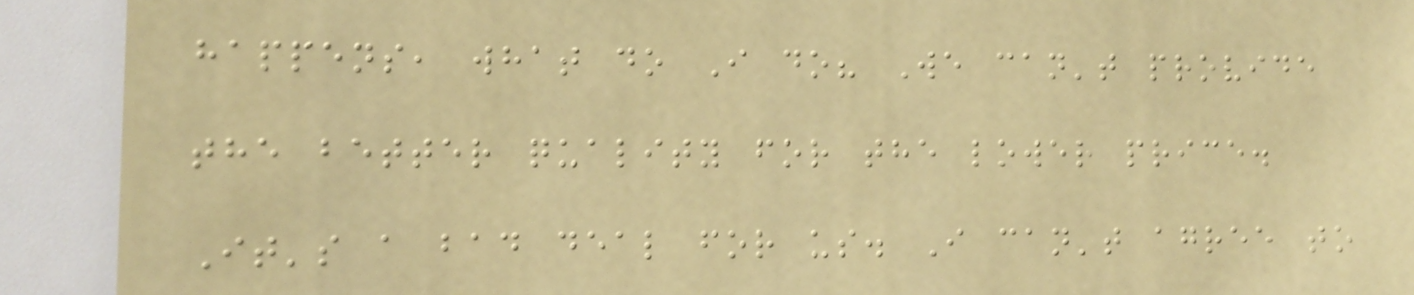happens, what do I do? We can't provide
the better quality for the lower price.
It's a bad deal for us. I can't agree to
